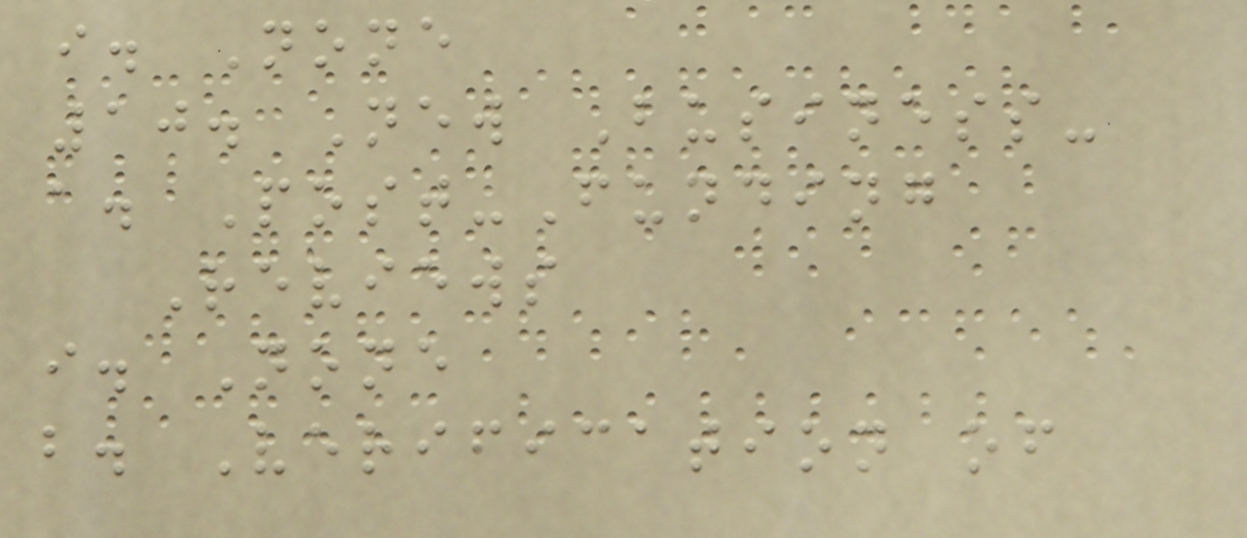i. None
10. New Business-
a. Post-Funding
Reviews
i. None
b. Verification of
